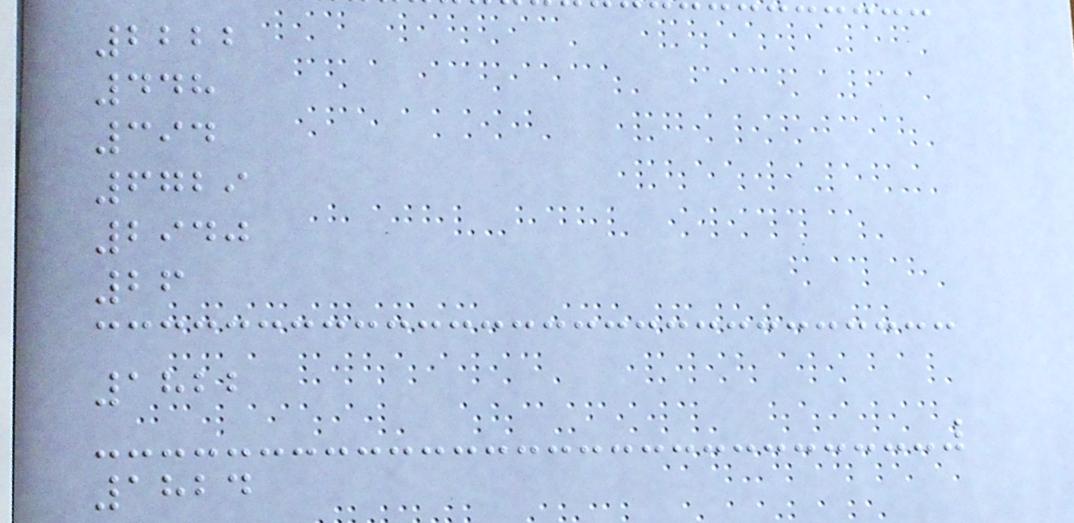2222
448
394
6729
2940
26
1822
1824
